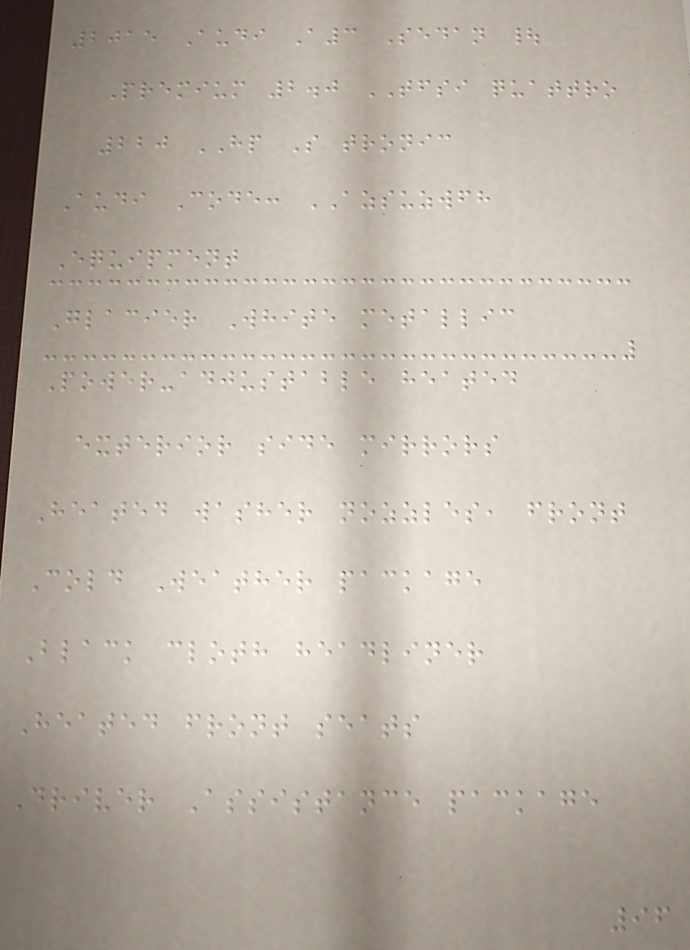2015 Audi A3 Sedan |
Premium 2.0 TFSI quattro
220 HP S tronic
Audi Code: AZSUZWFH
Equipment
Glacier White metallic
Power-adjustable heated
exterior side mirrors
Heated washer nozzles, front
Cold Weather package
Black cloth headliner
Heated front seats
Driver Assistance package
96
